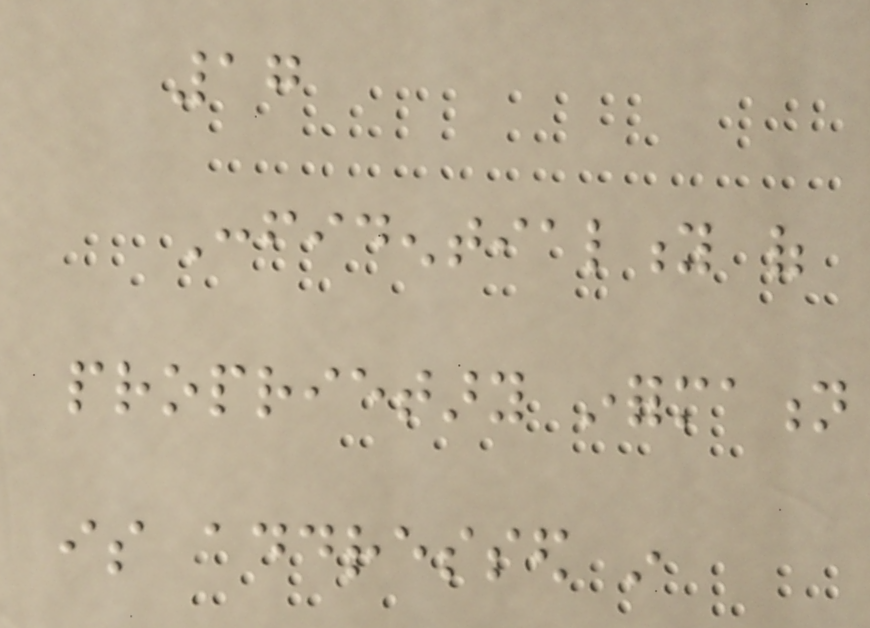17
Confidentiality of
proprietary information
is addressed in
